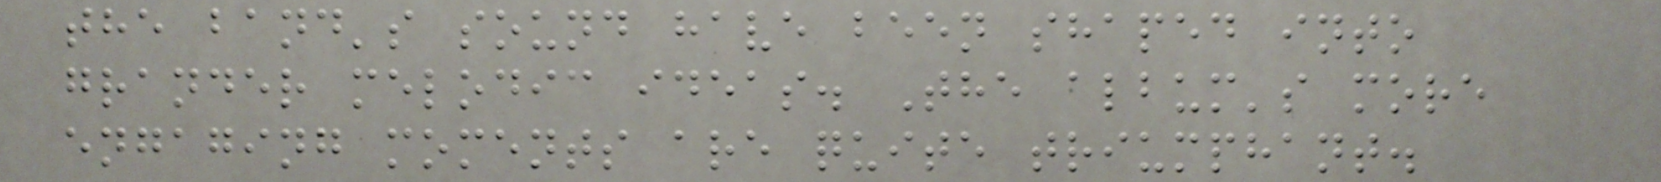the band's sound have been shaped into
grander melodic ideas. The album's more
engaging moments are quite triumphant.
